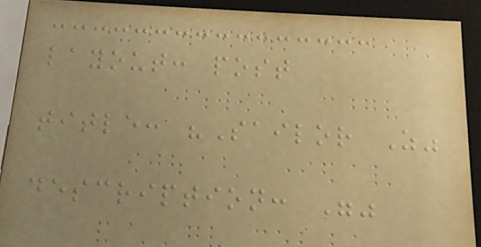layout: post
title: "Sailor Z"
description: ""
